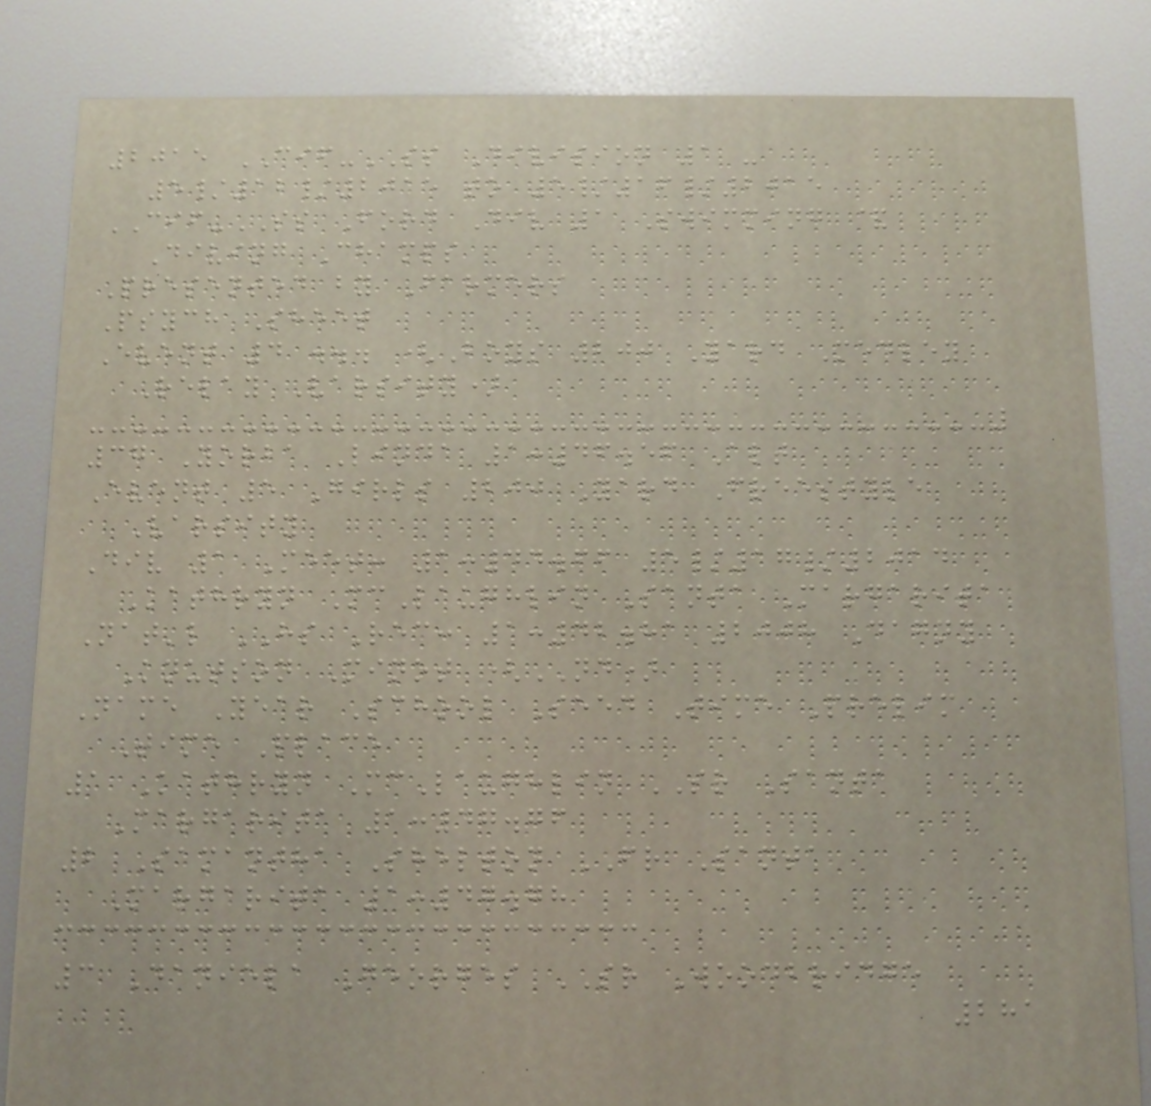2015 CIF-SS Division 1 -
5/12/2015 to 5/16/2015
CIF-SS Ford Div 1 Swimming &
Diving Champs
Presented by Farmers
Psych Sheet
Event 4 ... (Boys 200 Yard Medley
Relay Varsity)
37 Yorba Linda 1:46.56 Alt
Event 5 Girls 200 Yard Freestyle
Varsity
Div 1 Meet: 1:44.66 5/17/2014
Kathryn McLaughlin Santa Margarita
Nat'l HS Rec: 1:42.81 2008 Dagny
Knutson Minot (ND)
Name Year School Seed Time Prelim
Time Place
1 Kathryn McLaughlin SR Santa
Margarita 1:47.76
2 Samantha Shelton FR Santa
Margarita 1:47.78
3 Daniela Georges SR Woodbridge
281
